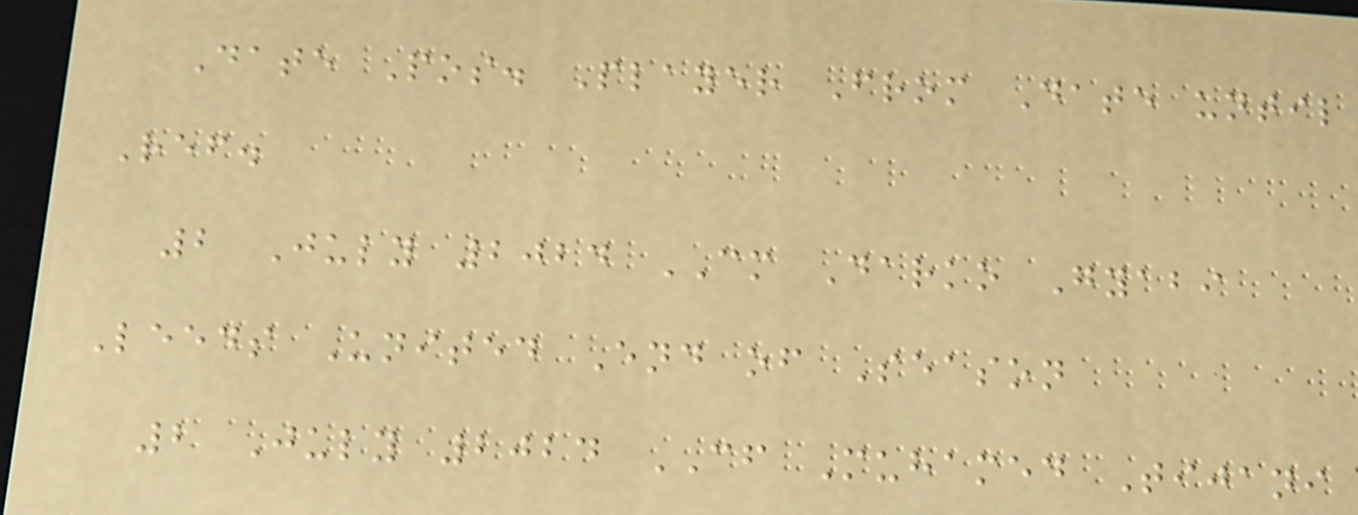Date Pos. Player From Date until
Ref.
2 July 2024 CM Darko Gyabi
Leeds United End of Season
2 July 2024 CF Muhamed Tijani
